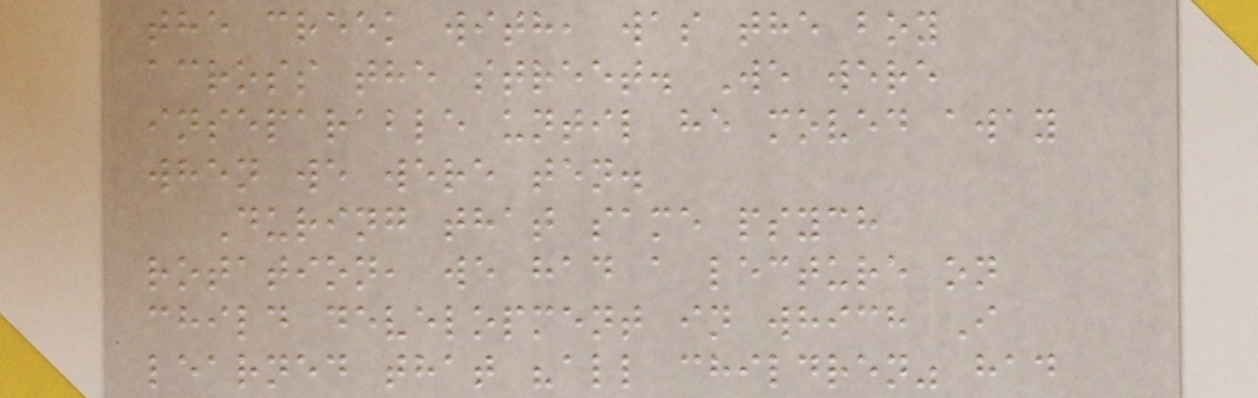the creek with, was the boy
across the street. We were
inseparable until he moved away
when we were ten.
During that same psych
rotation, we had a lecture on
child development in which I
learned that "all children" had
